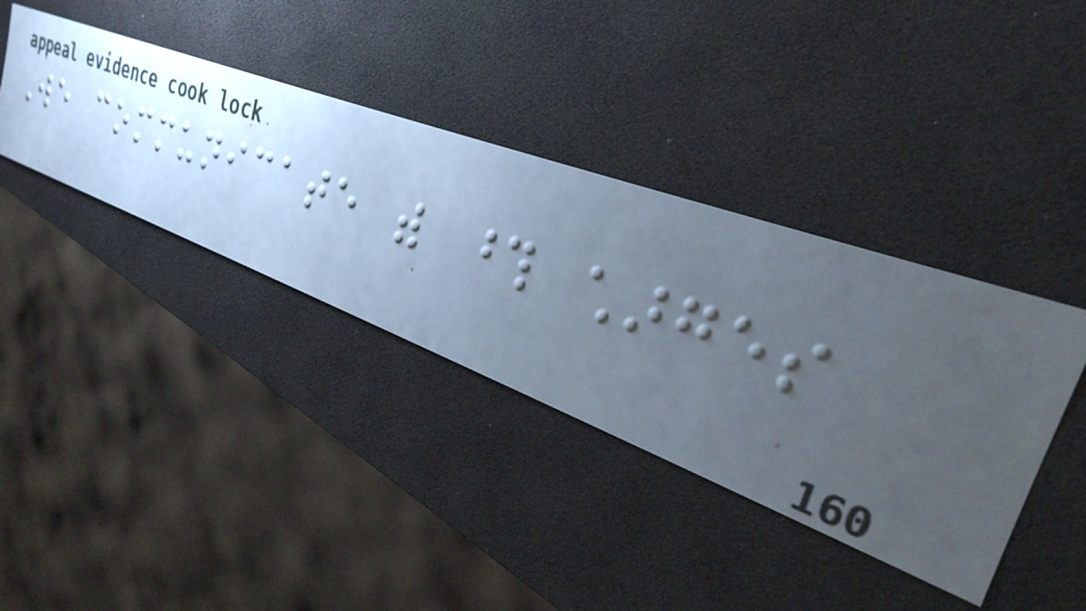We communicate with those charges
